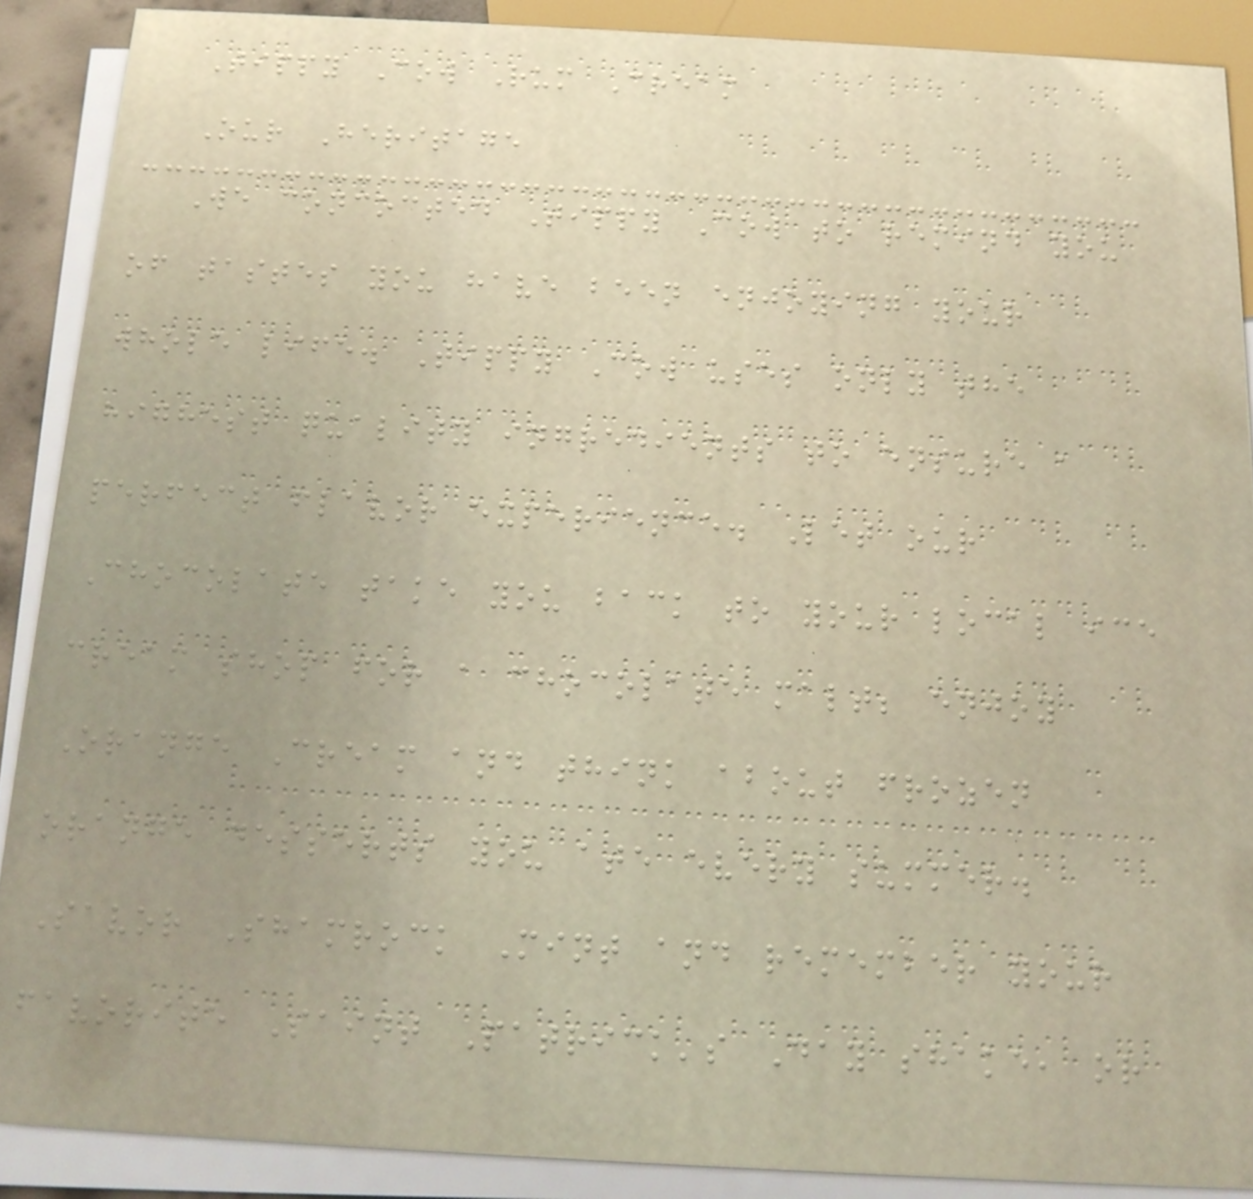Tippy Cow Rum Cream
Our Heritage
We concocted Tippy Cow to remind you
of tastes you have been enjoying your
whole life. Tippy Cow uses only the
highest quality ingredients to ensure a
perfect flavor experience. Let our
Chocolate take you back to your local ice
cream shop for a chocolate malt; enjoy
Orange Cream and think about frozen
orange desserts you ate every summer.
Savor Shamrock Mint and remember your
favorite Saint Patrick's Day shake, or
